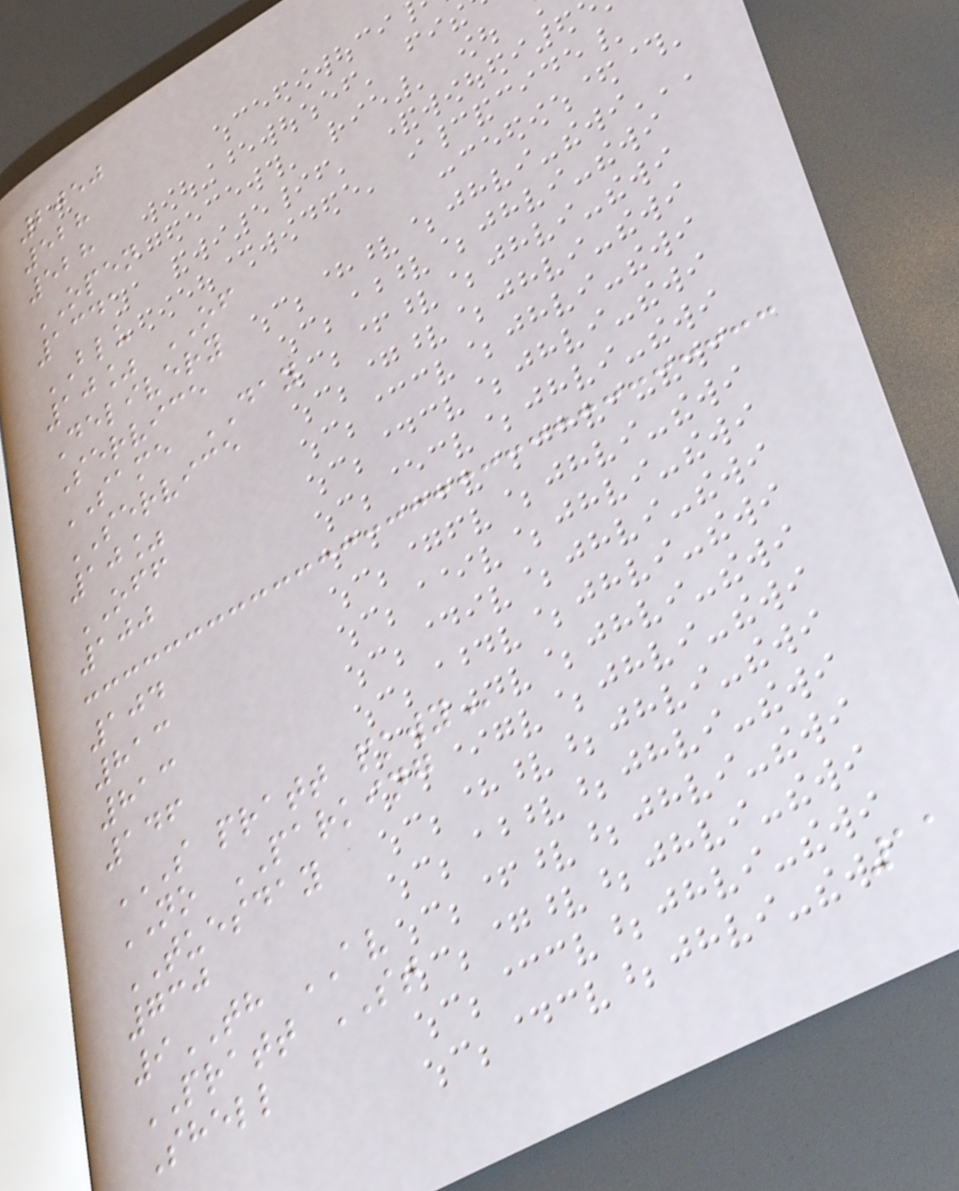2050
528
528
OPEN
1341
BLU
10% OF
Delivery
Service
SAME DAY
SERVICE
10%
OFF
100
104
813
813
146
S PRATT PKWY
NO PARKING
TUESDAY
730
9TH AV
PRATT ST
Shell
11
